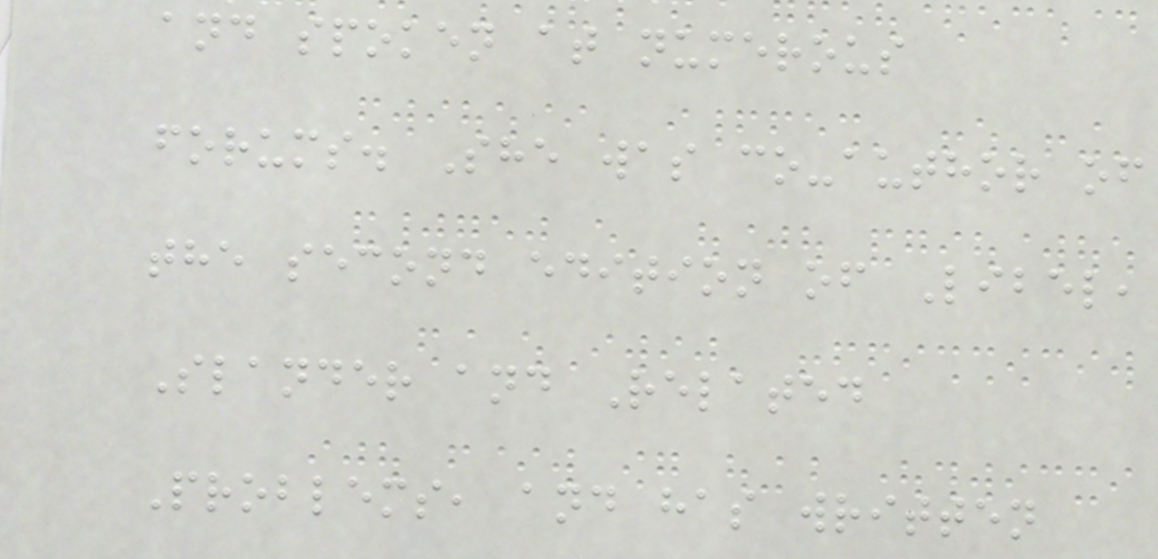and spoken at numerous
forums. She was co-author of
the second edition of Libel,
Slander and Related
Problems, and has written
